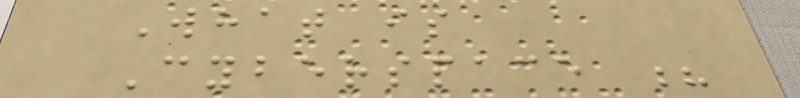What is
Cyberspace ?
